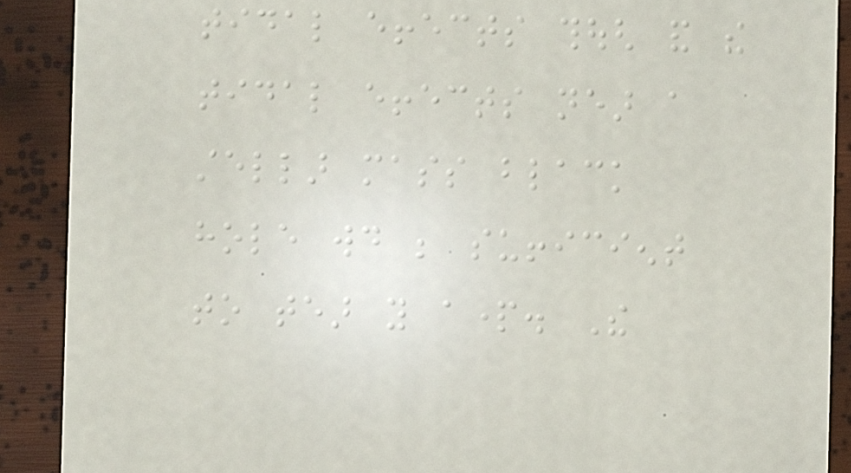tidal effects though and the
tidal effects near a
stellar mass black
hole would be sufficient
to tear you apart. The
